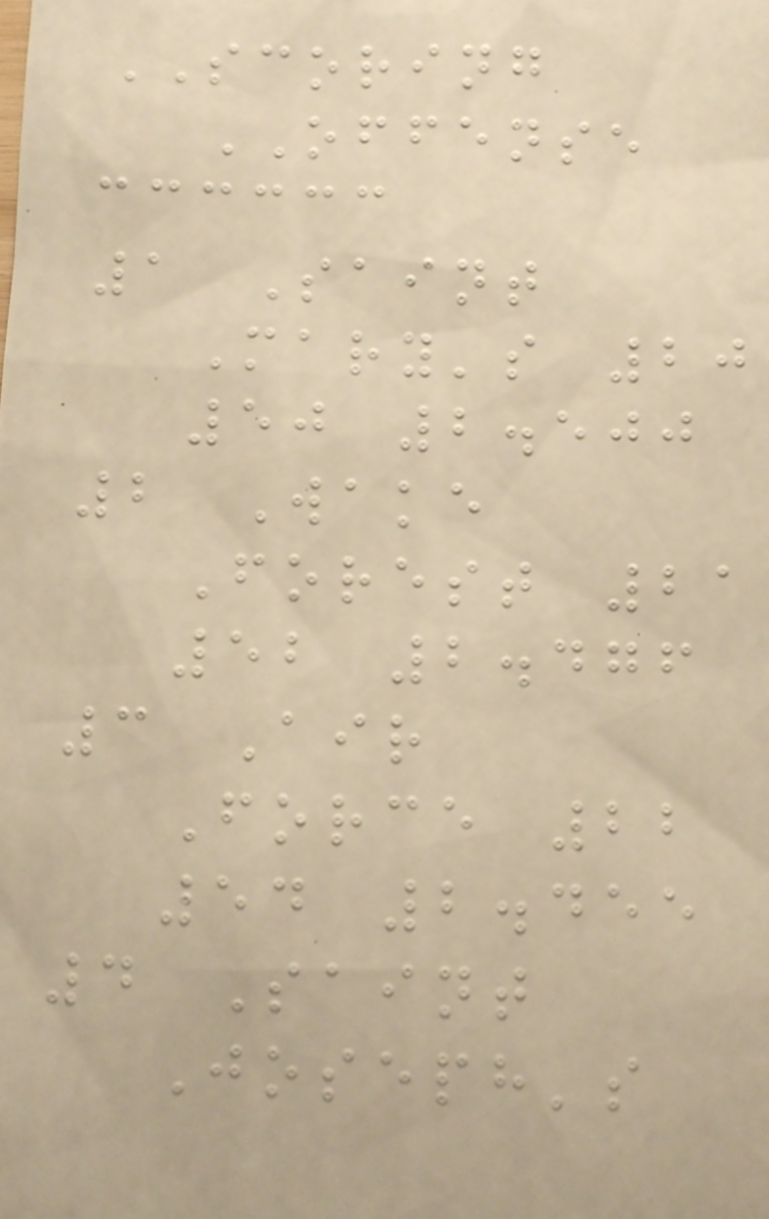SCORING
OFFENSE
1 Saint
Mary's 20
50 2.500
2 Wake
Forest 21
52 2.476
3 Air
Force 22
54 2.455
4 Saint
Joseph's
